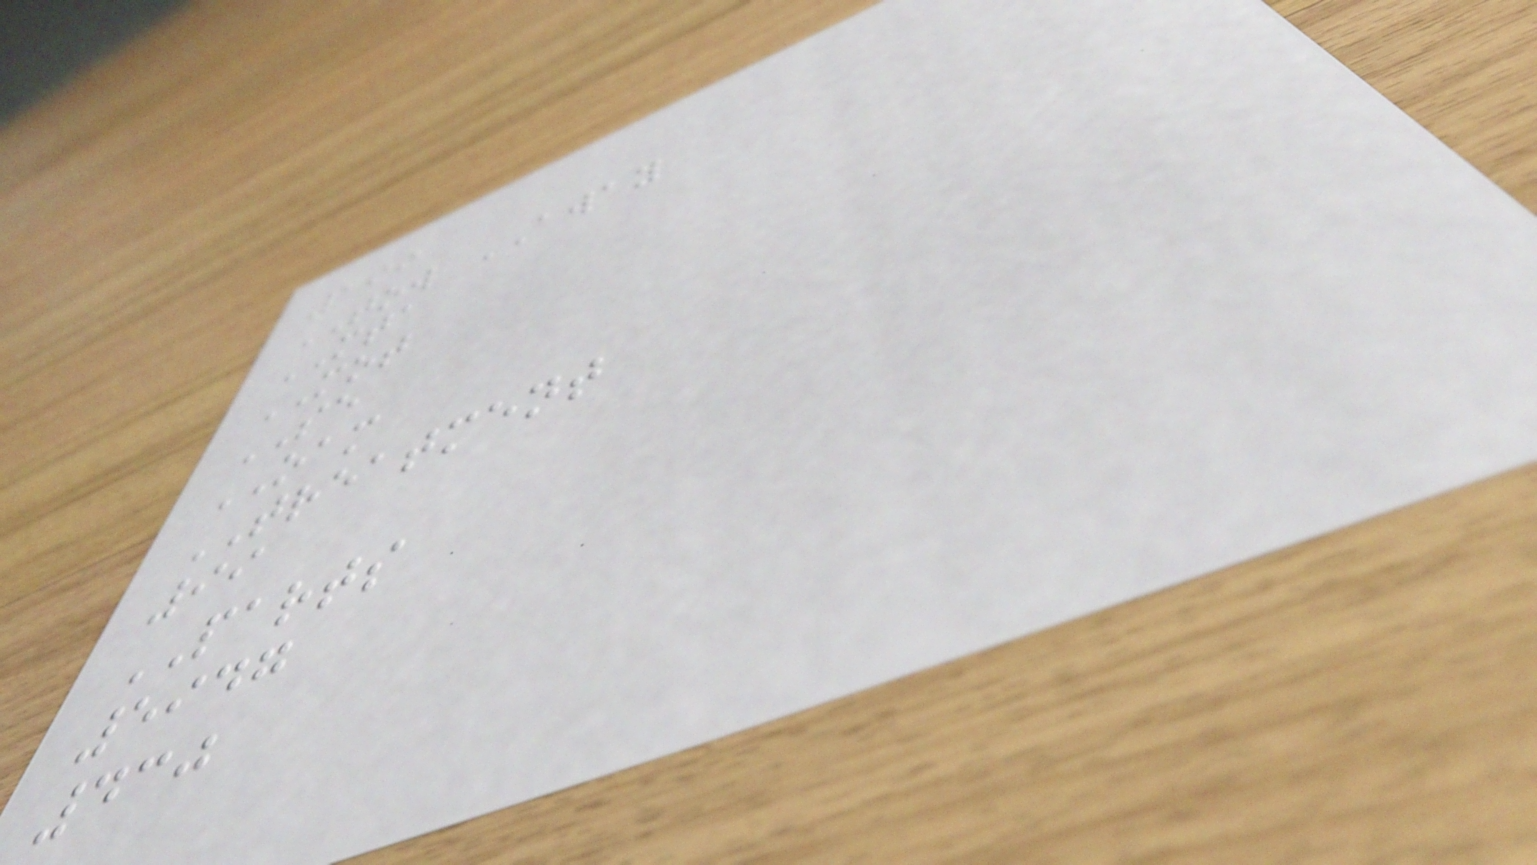199
TOW AWAY
MTA
MOT
SE
OAM
TREATMENT
99
PARTS
5947
430
